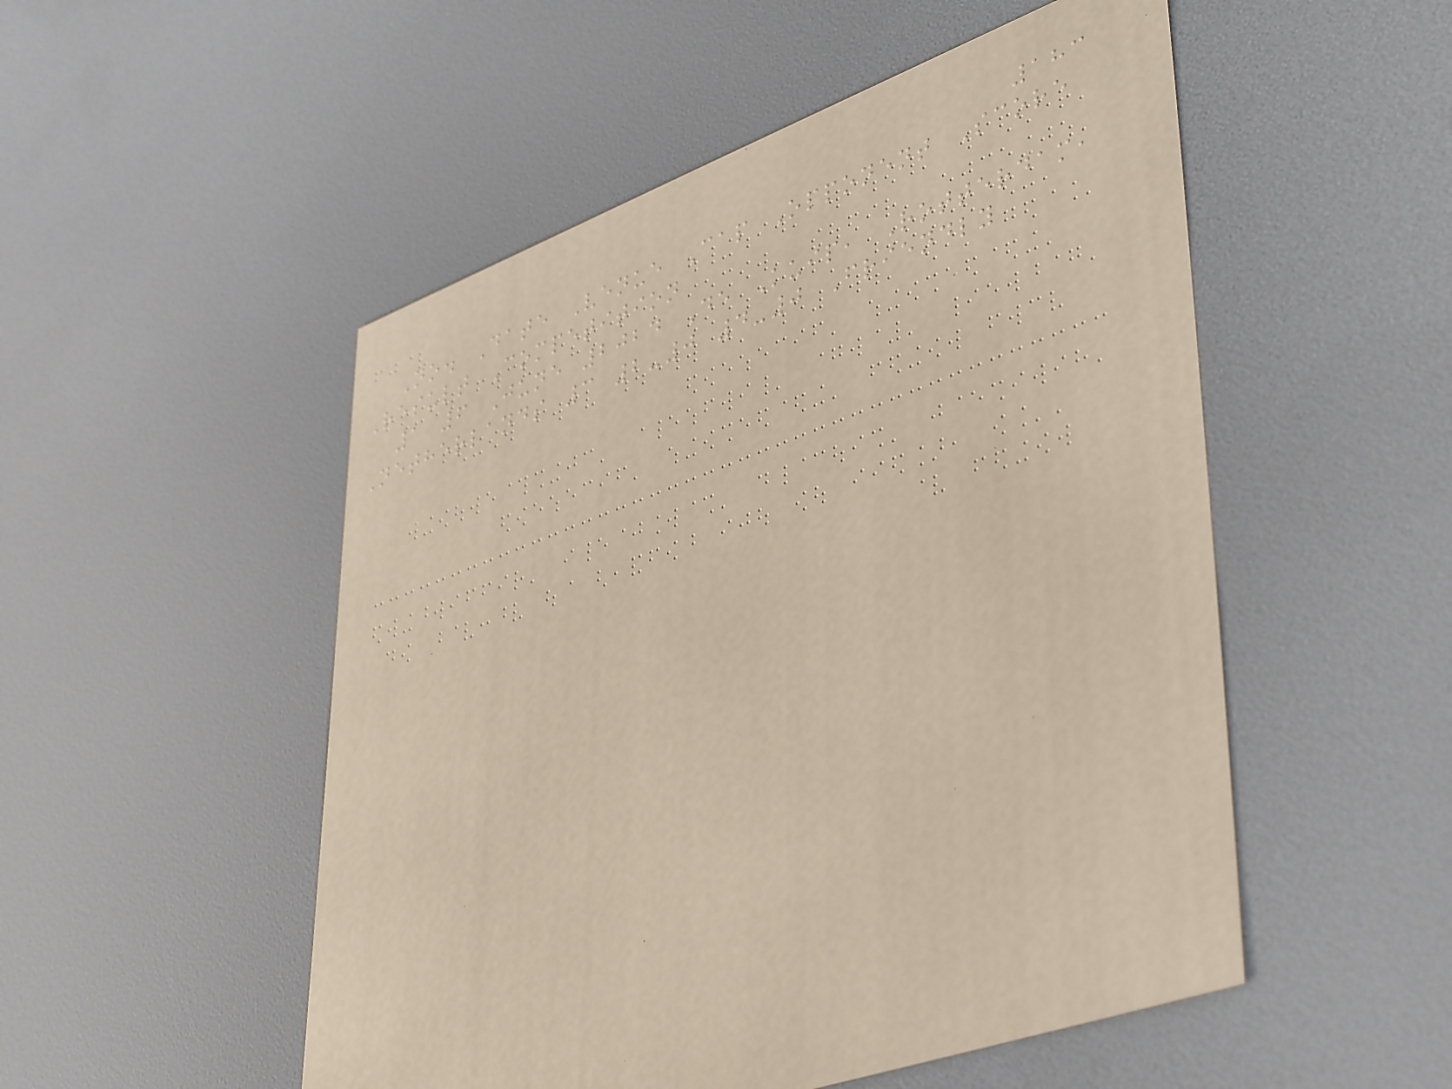183
No. Date Venue Cap Opponent Score
Result Competition
1 6 June 2024 De Kuip, Rotterdam,
Netherlands 3 2-0 4-0 Friendly
